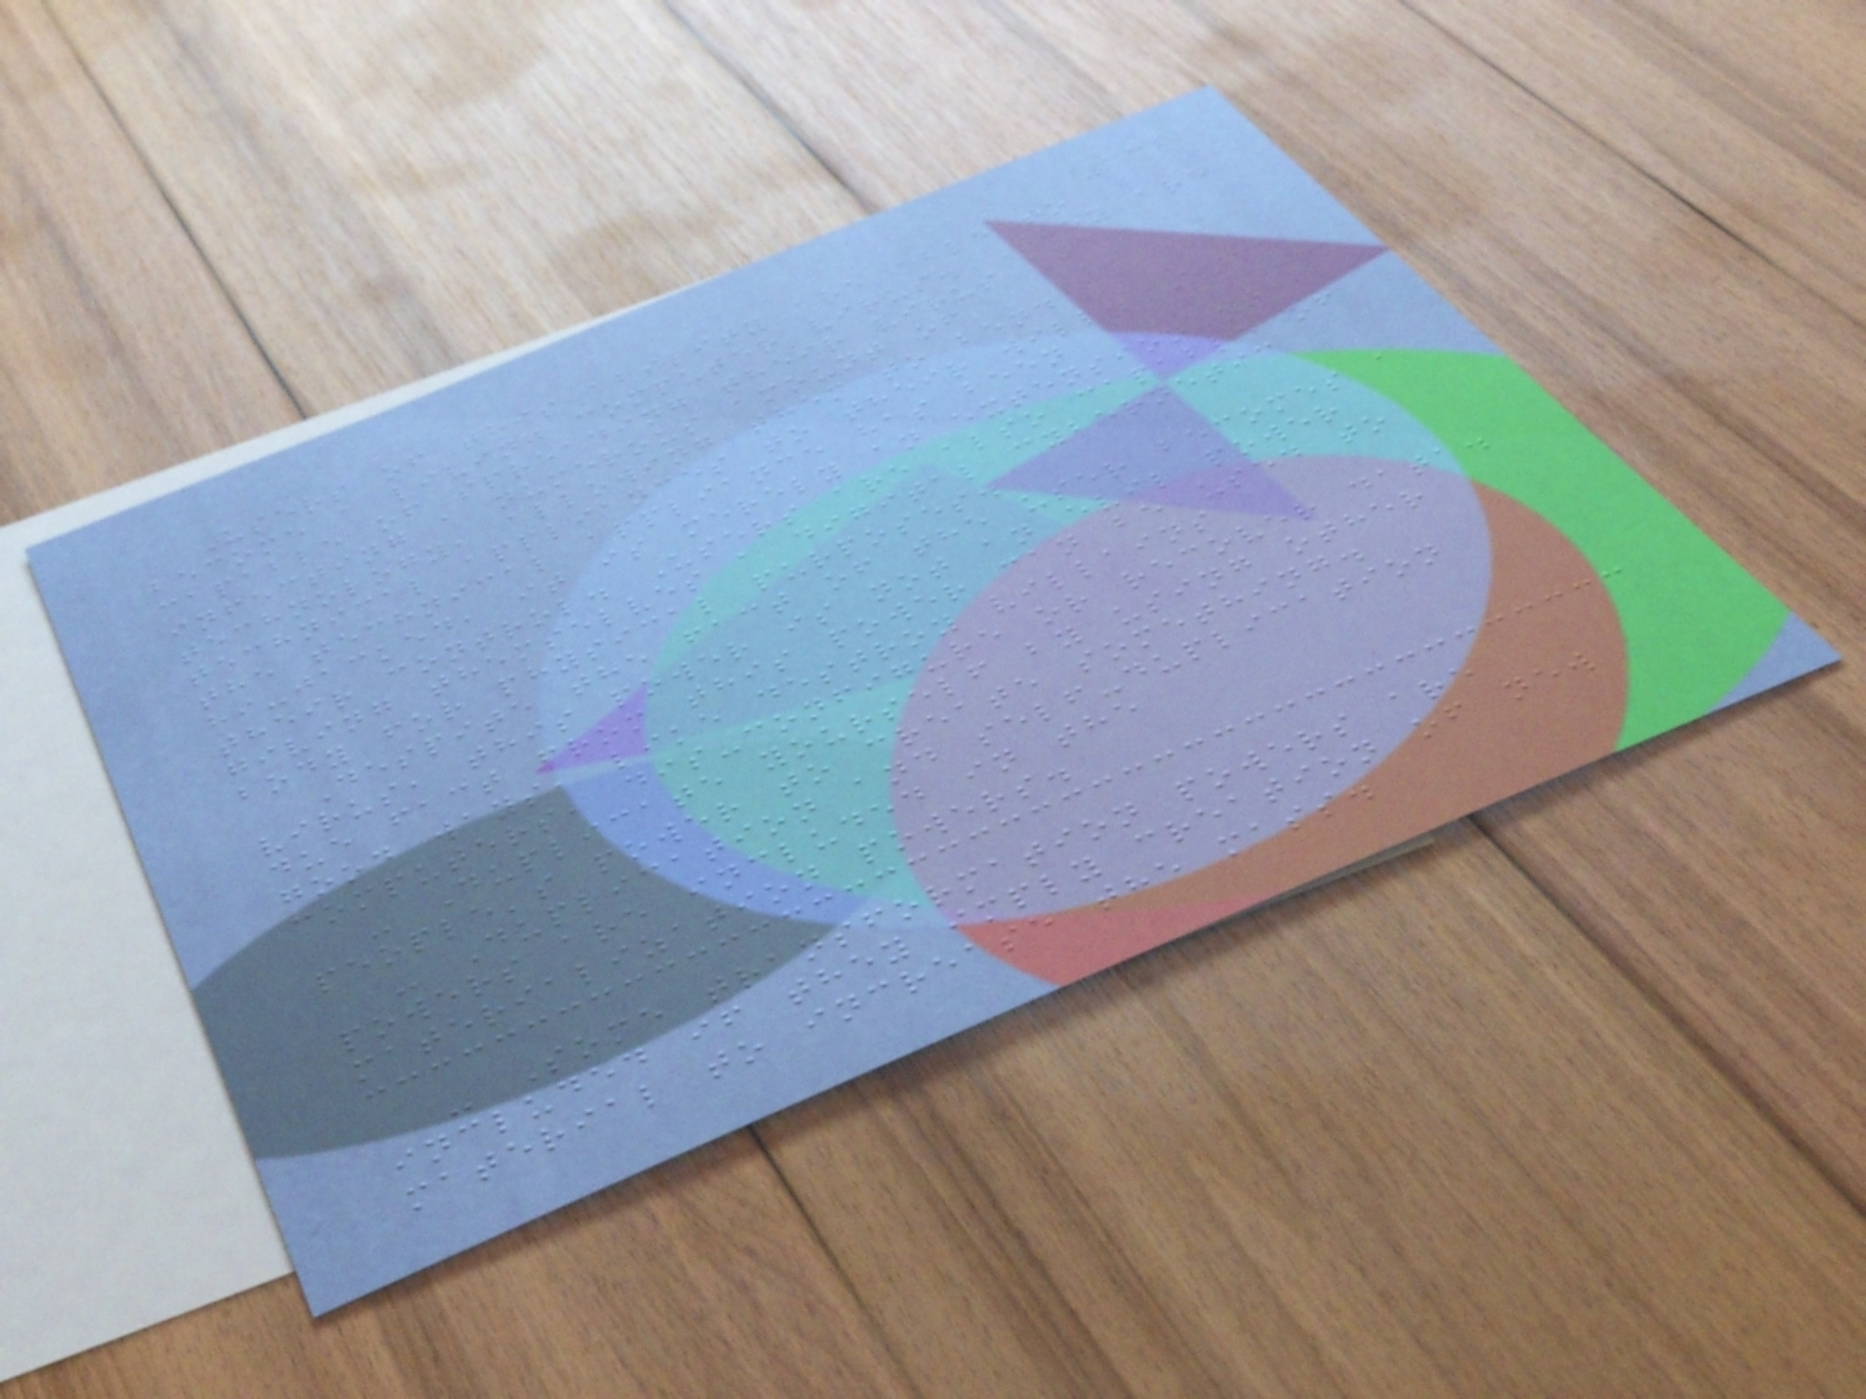132
Users of this ability are able to
become a living computer virus. They are
capable of spreading their virus and
infecting a numerous amount of
technology, allowing them to bend
technical appliances to their will. Once
the technical appliance has been
hi-jacked, it is merely an extension of
their control. Users are also capable of
giving themselves a digital cybernetic
body for physical purposes.
Despite the fact of the user becomes a
virus, this power is not an evil power
due fact from this power can be used to
good ways, like destroy villains
computers, dis-configure or recover data.
- Duplicate yourself by using other
people's power to create something.
- Duplication and self-duplication
powers are included in the
materialization powers.
- Some transformation powers are
included if they imply creation of new
material to increase the mass.
